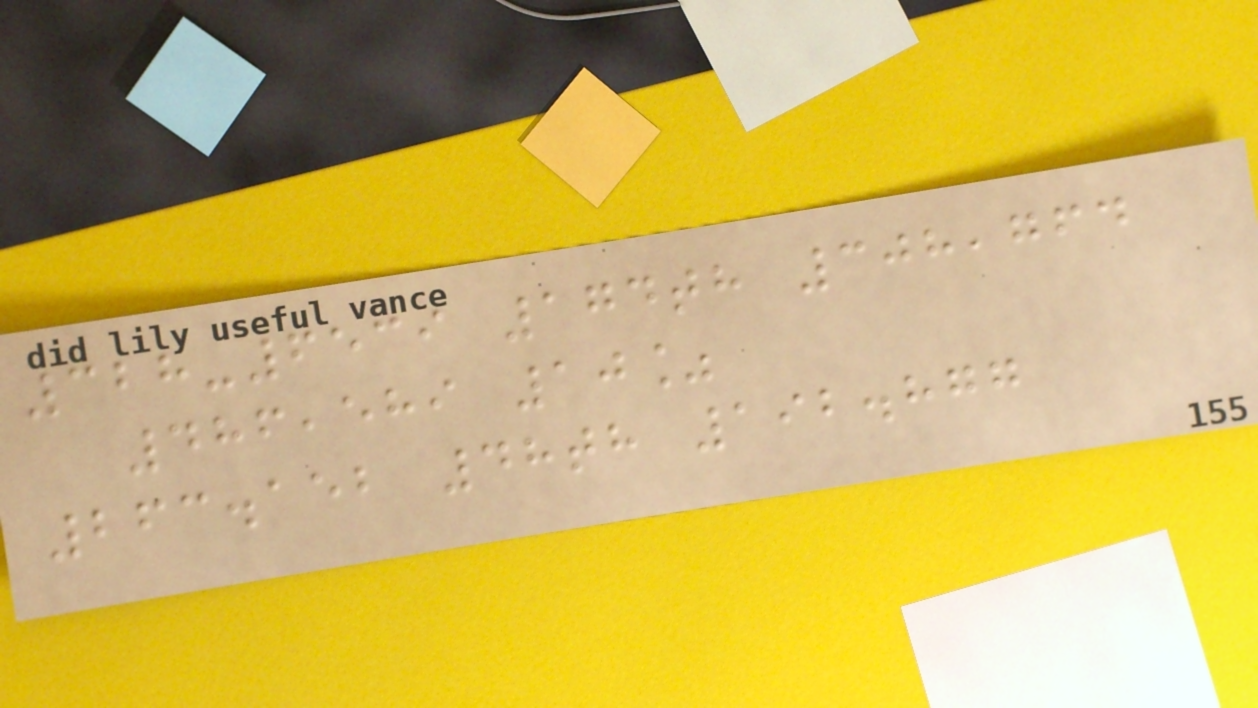328-6539 174th 308,764
486,589 10%
263.152 48th 192.877
